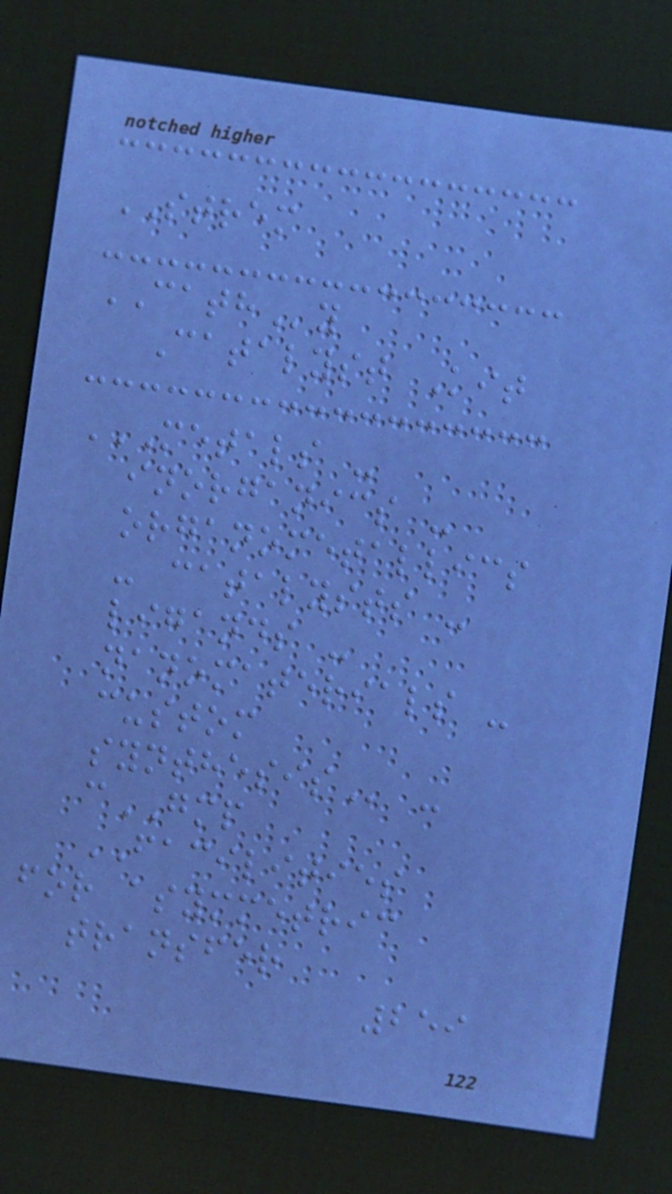STREM
CATHy
Catalyst Kit
METALS -
INORGANICS -
ORGANOMETALLICS
- CATALYSTS -
LIGANDS -
NANOMATERIALS -
CUSTOM
SYNTHESIS -
cGMP
FACILITIES
for asymmetric
transfer
259
